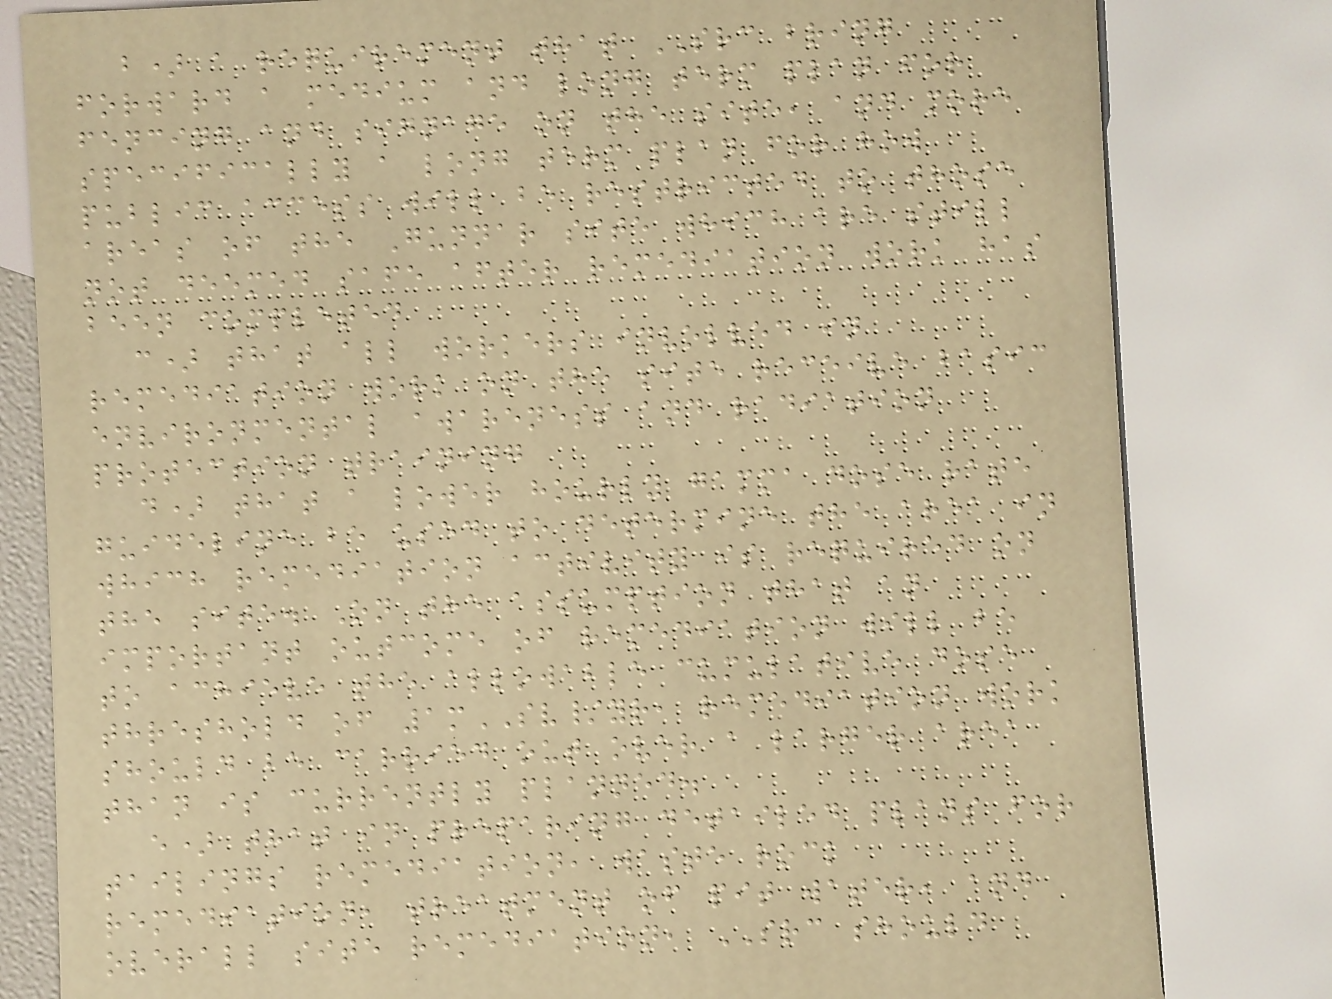b) a requirement that SRC bring
forward a medium and long term plan for
fencing and signage on the site, and more
specifically a long term plan for how
public access will be restricted to those
areas of the Gunnar site which are still
not deemed safe after remediation work has
been completed
c) that all workers involved in
remediation work on the site receive basic
environmental awareness and radiation
protection training
d) that a lower hourly gamma dose rate
guideline be used to determine the area in
which remediation activity is required on
the site. On the assumption that an
important outcome of remediation will be
to achieve the allowable cumulative dose
threshold of 1mSV/yr, remediation work
should be carried out over a larger area
than is currently planned.
e) that in preparing detailed plans for
tailings remediation, waste rock
remediation, treatment of pit water, and
overall site remediation, SRC should
